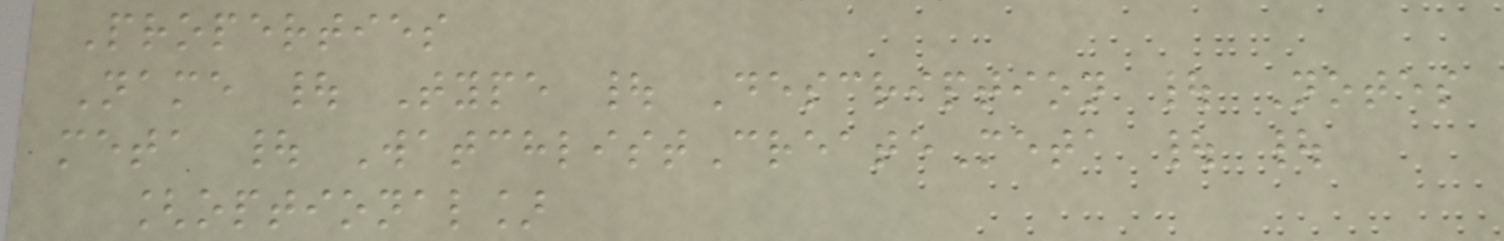Properties
Name | Type | Description | Notes
meta | WatchlistCreateMeta | |
[optional]
